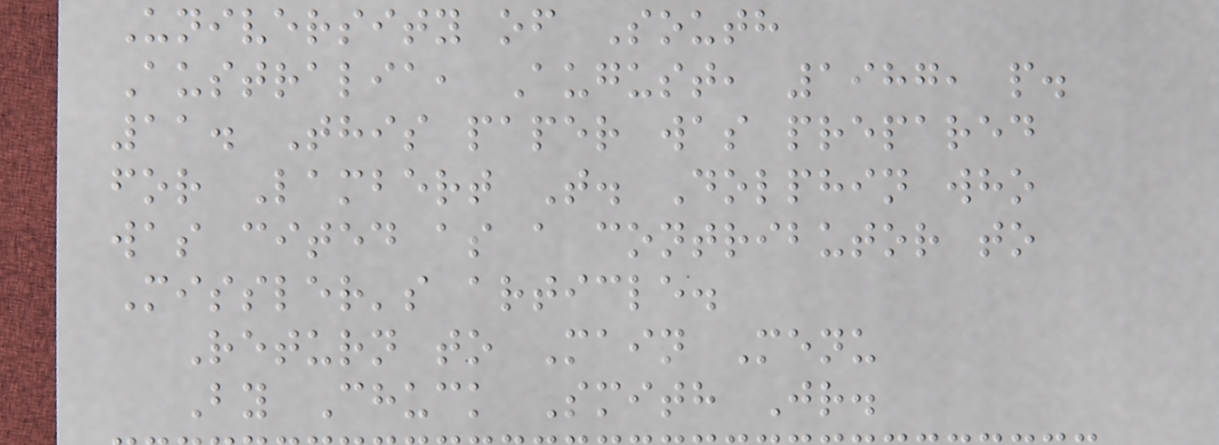University of South
Australia, August, 1987, p.
11. This paper was prepared
for Lambert T. Dolphin who
was cited as a contributor to
Missler's article.
Return to Main Menu
By Chuck Smith Jr.
